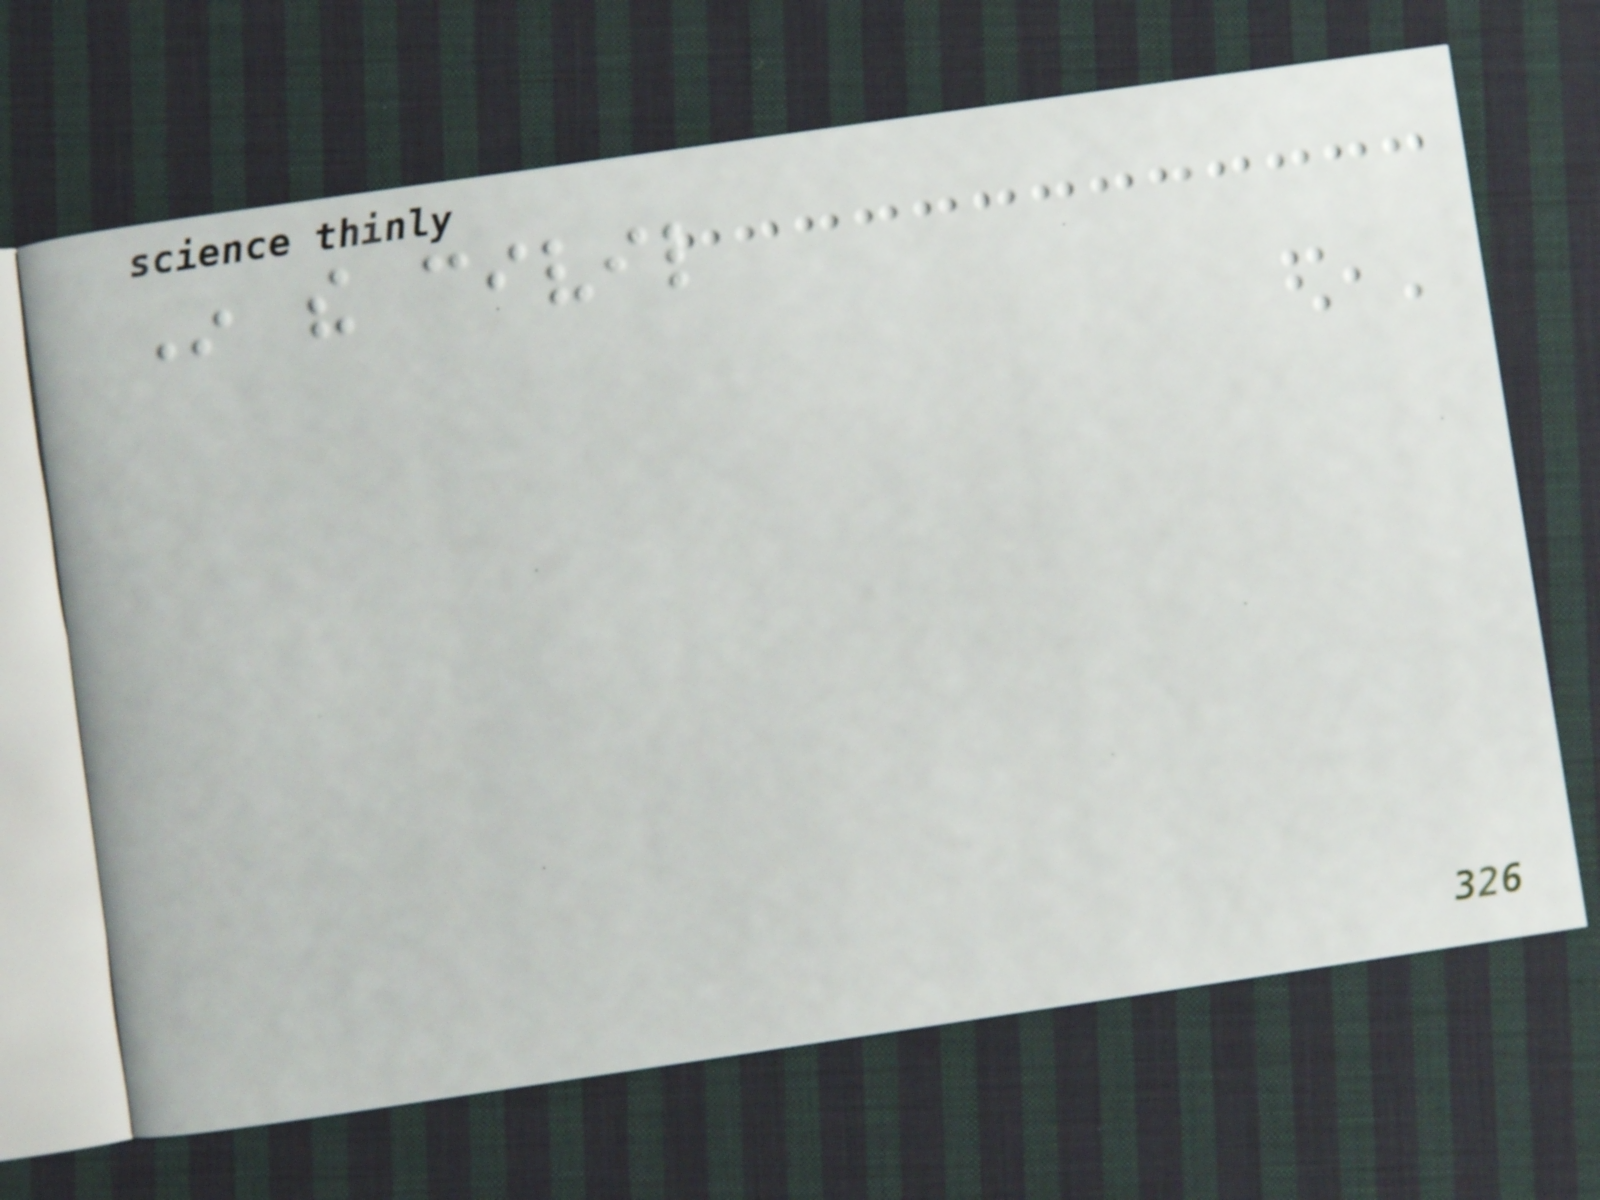In the civil
